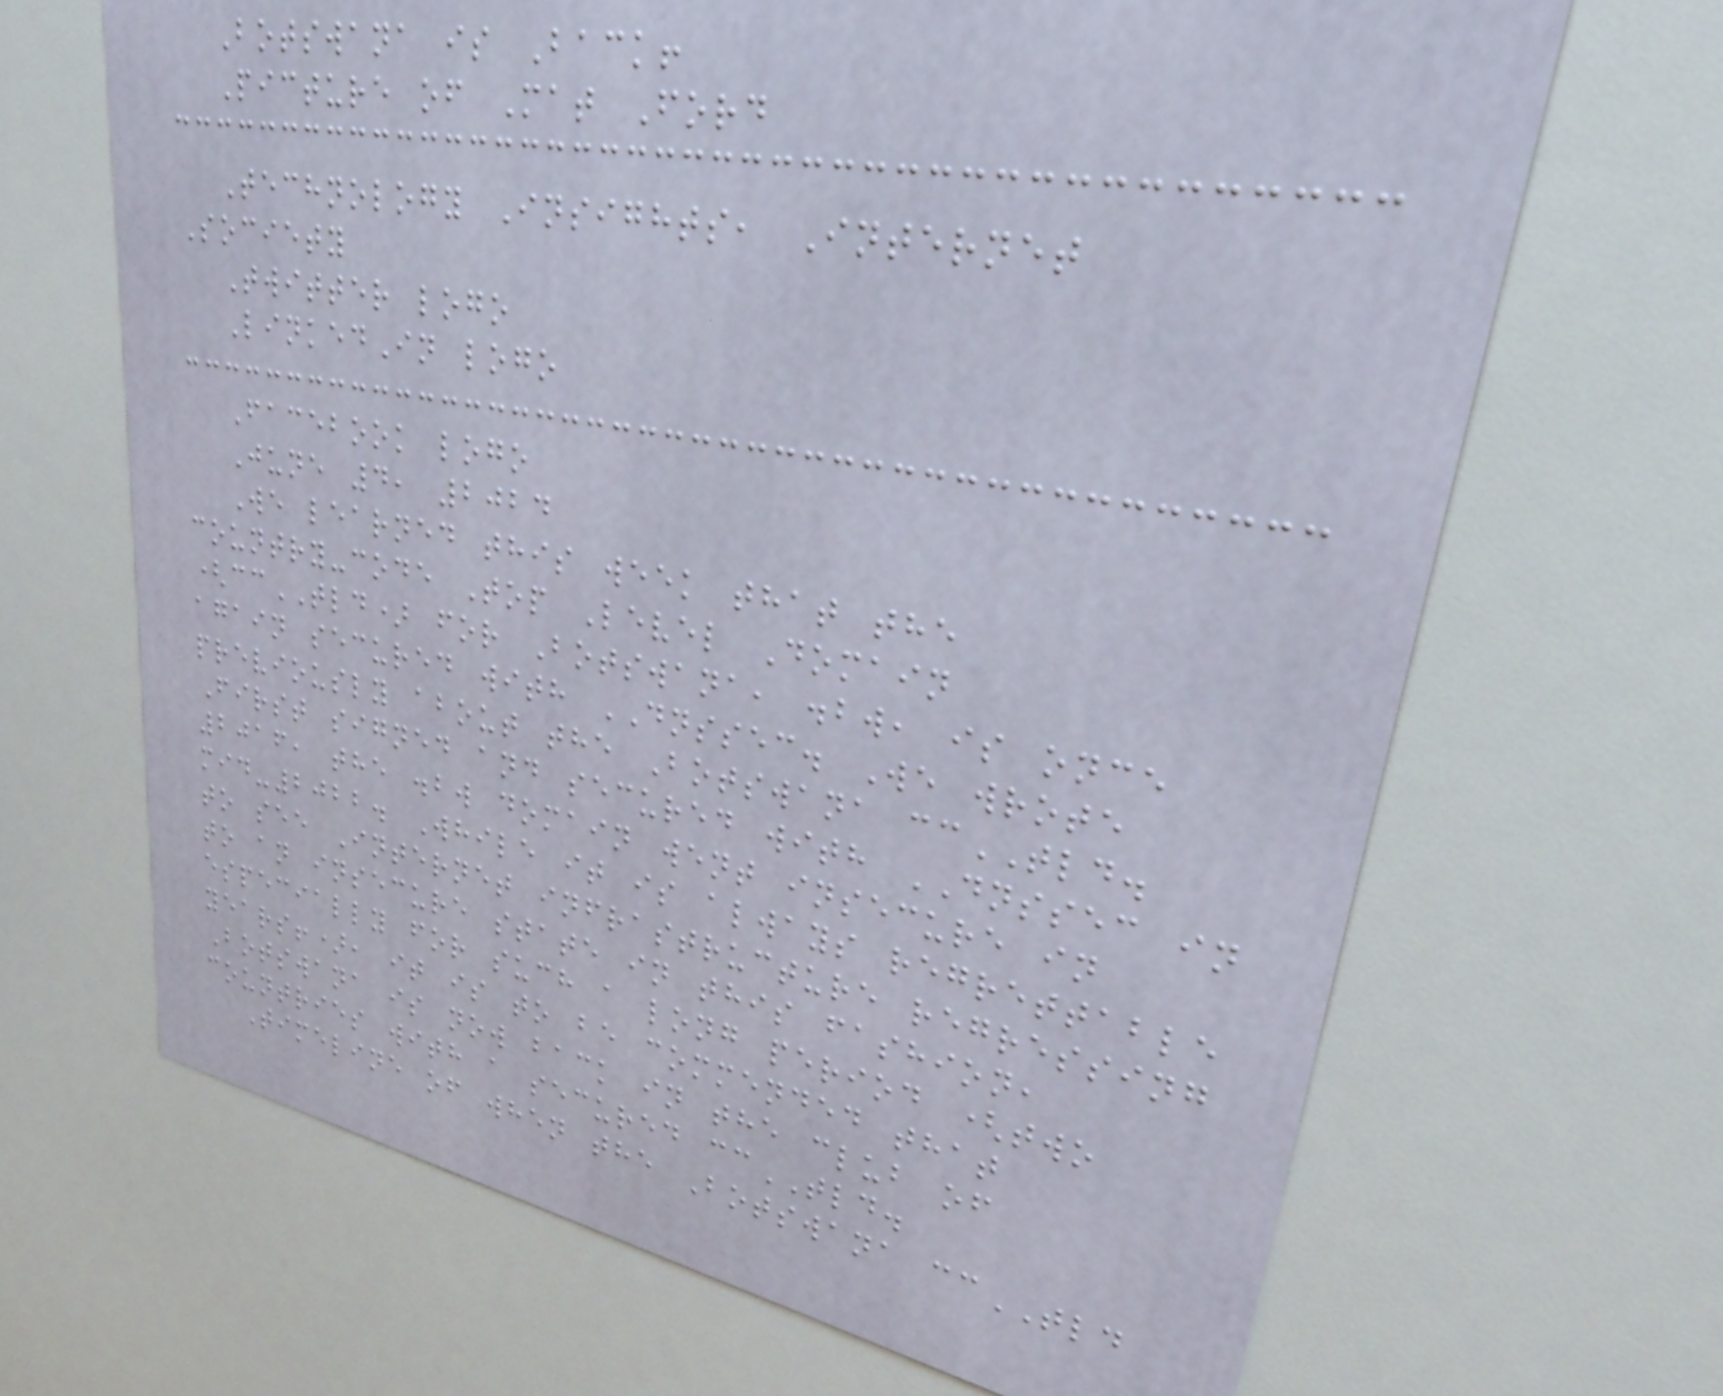Botswana is Back!
Picture of Mat Ford
Technology Insights, Internet
Society
Twitter logo
LinkedIn logo
Facebook logo
June 4, 2024
We learned this week that the
country-code Top Level Domain
(ccTLD) for Botswana, .bw, is once
again secured with DNSSEC. We wrote
previously about the Botswana ccTLD.
First signed and secured with DNSSEC in
2016, the .bw domain went insecure in
mid-2022. While it is always regrettable
to see Internet infrastructure regressing
to an insecure state in this fashion,
especially for such a long period (two
years!), it is to be commended that
Botswana is now back in the club of
countries with a secured ccTLD.
Timeline of when the Botswana ccTLD
